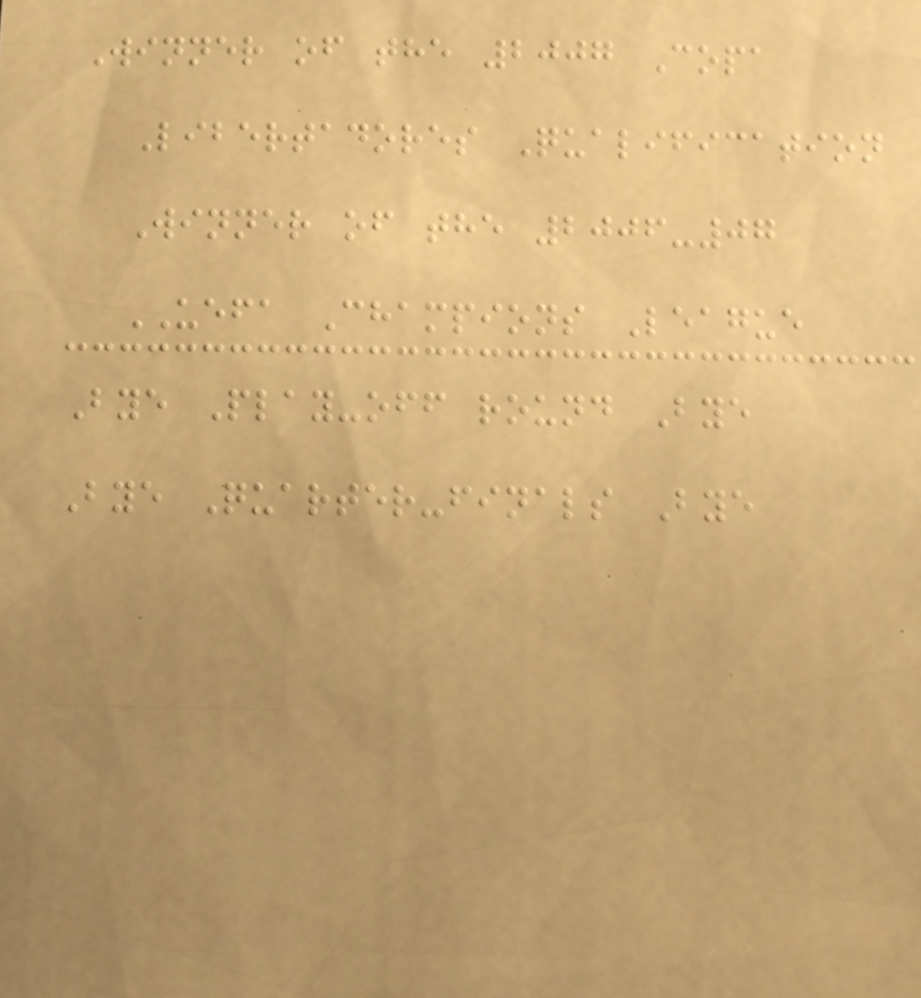Winner of the 2007 Copa
Libertadores Qualification
Winner of the 2006-07
UEFA Champions League
Bye Play-off round Bye
Bye Quarter-finals Bye
